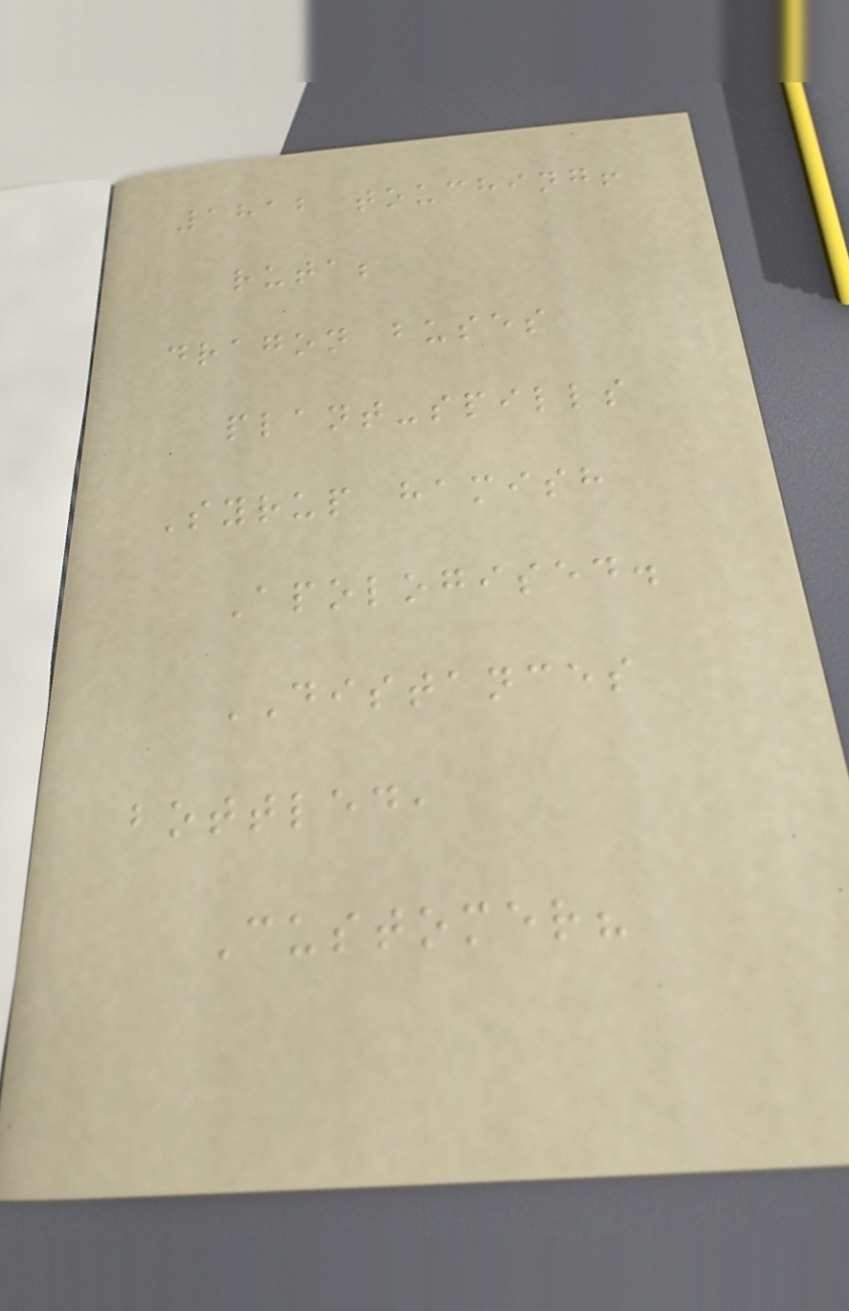1812 touching!
ruta;
dragon buses
plant-spills
Syrup hamish
Apologised.
DISTANCES
bottled,
Customer?
